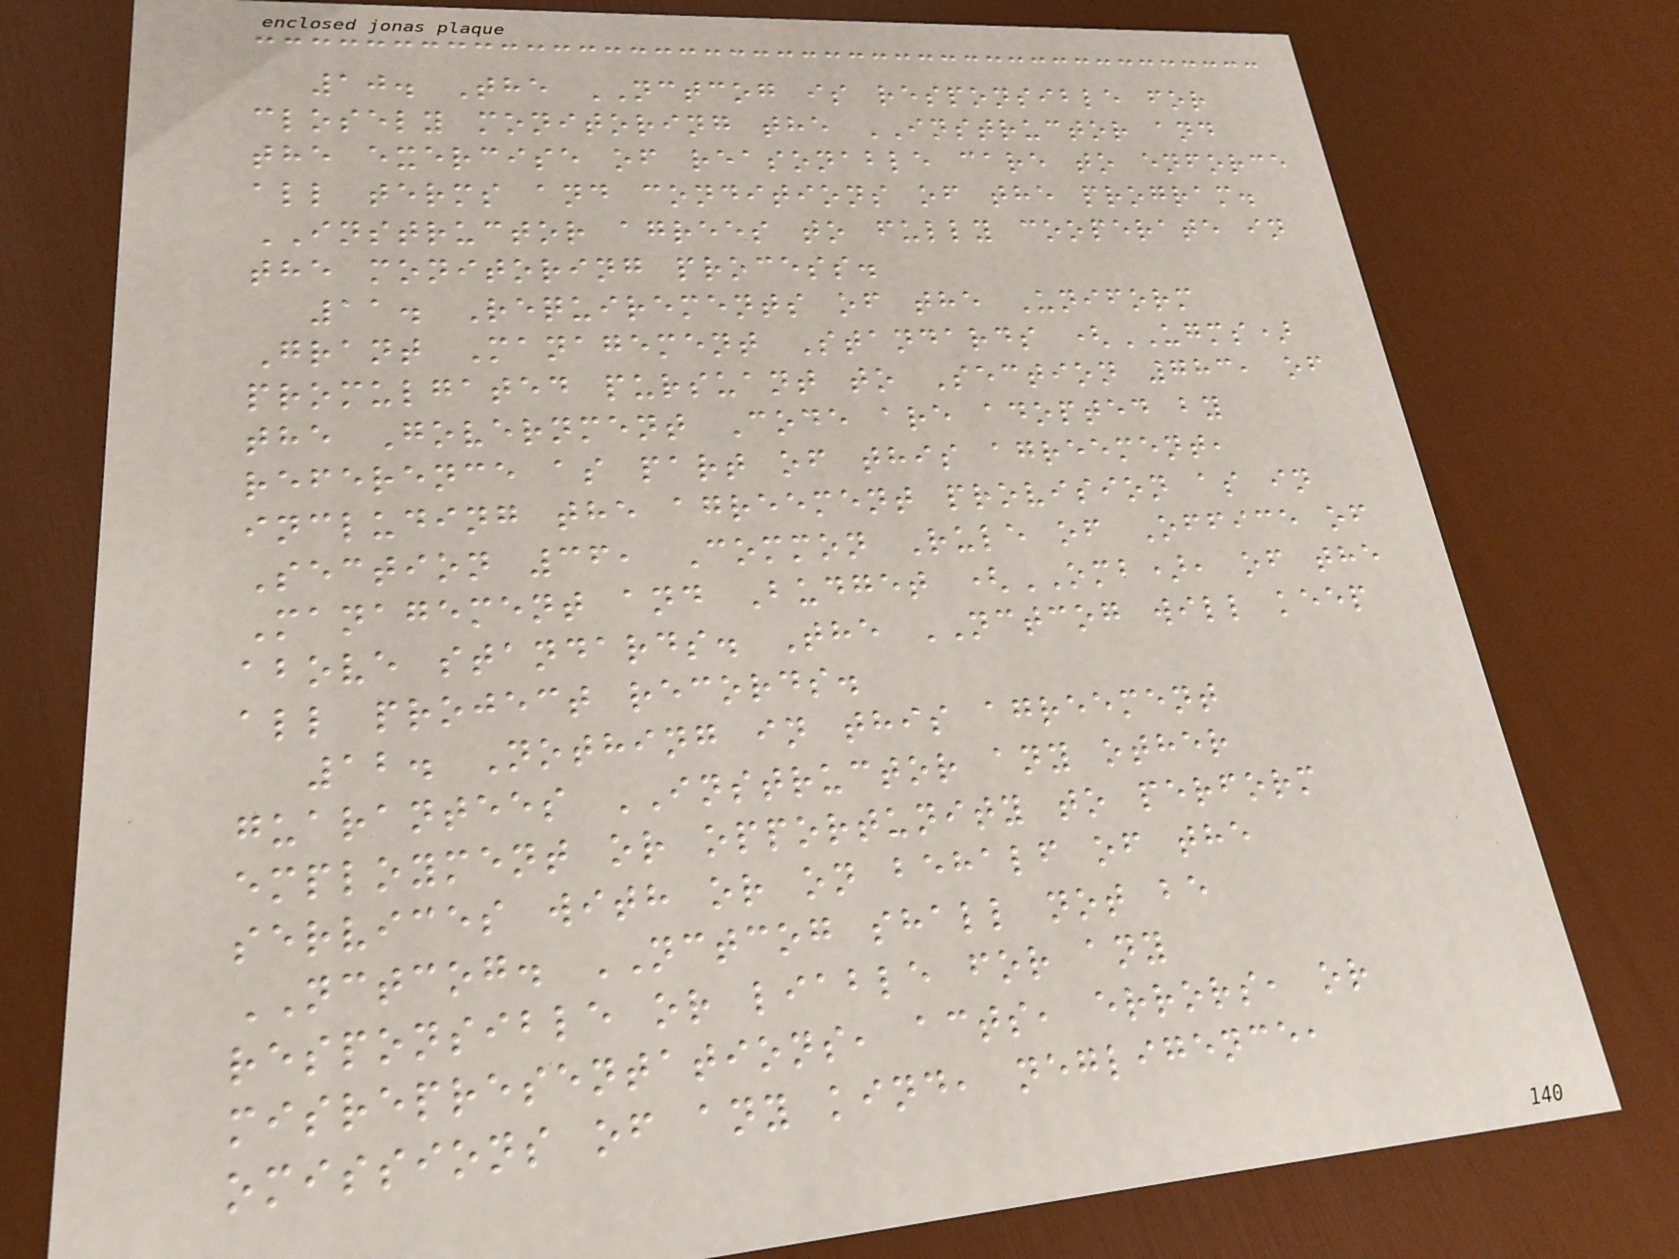10. The NCTCOG is responsible for
closely monitoring the INSTRUCTOR and
the exercise of reasonable care to enforce
all terms and conditions of the program.
INSTRUCTOR agrees to fully cooperate in
the monitoring process.
11. Requirements of the Uniform
Grant Management Standards (UGMS)
promulgated pursuant to Section 783, of
the Government Code are adopted by
reference as part of this agreement,
including the agreement provision as in
Section 36, Common Rule of Office of
Management and Budget (OMB), of the
above standards. The NCTCOG will keep
all project records.
12. Nothing in this agreement
guarantees INSTRUCTOR any other
employment or opportunity to perform
services with or on behalf of the
NCTCOG. NCTCOG shall not be
responsible or liable for any
misrepresentations, acts, errors, or
omissions of any kind, negligence,
